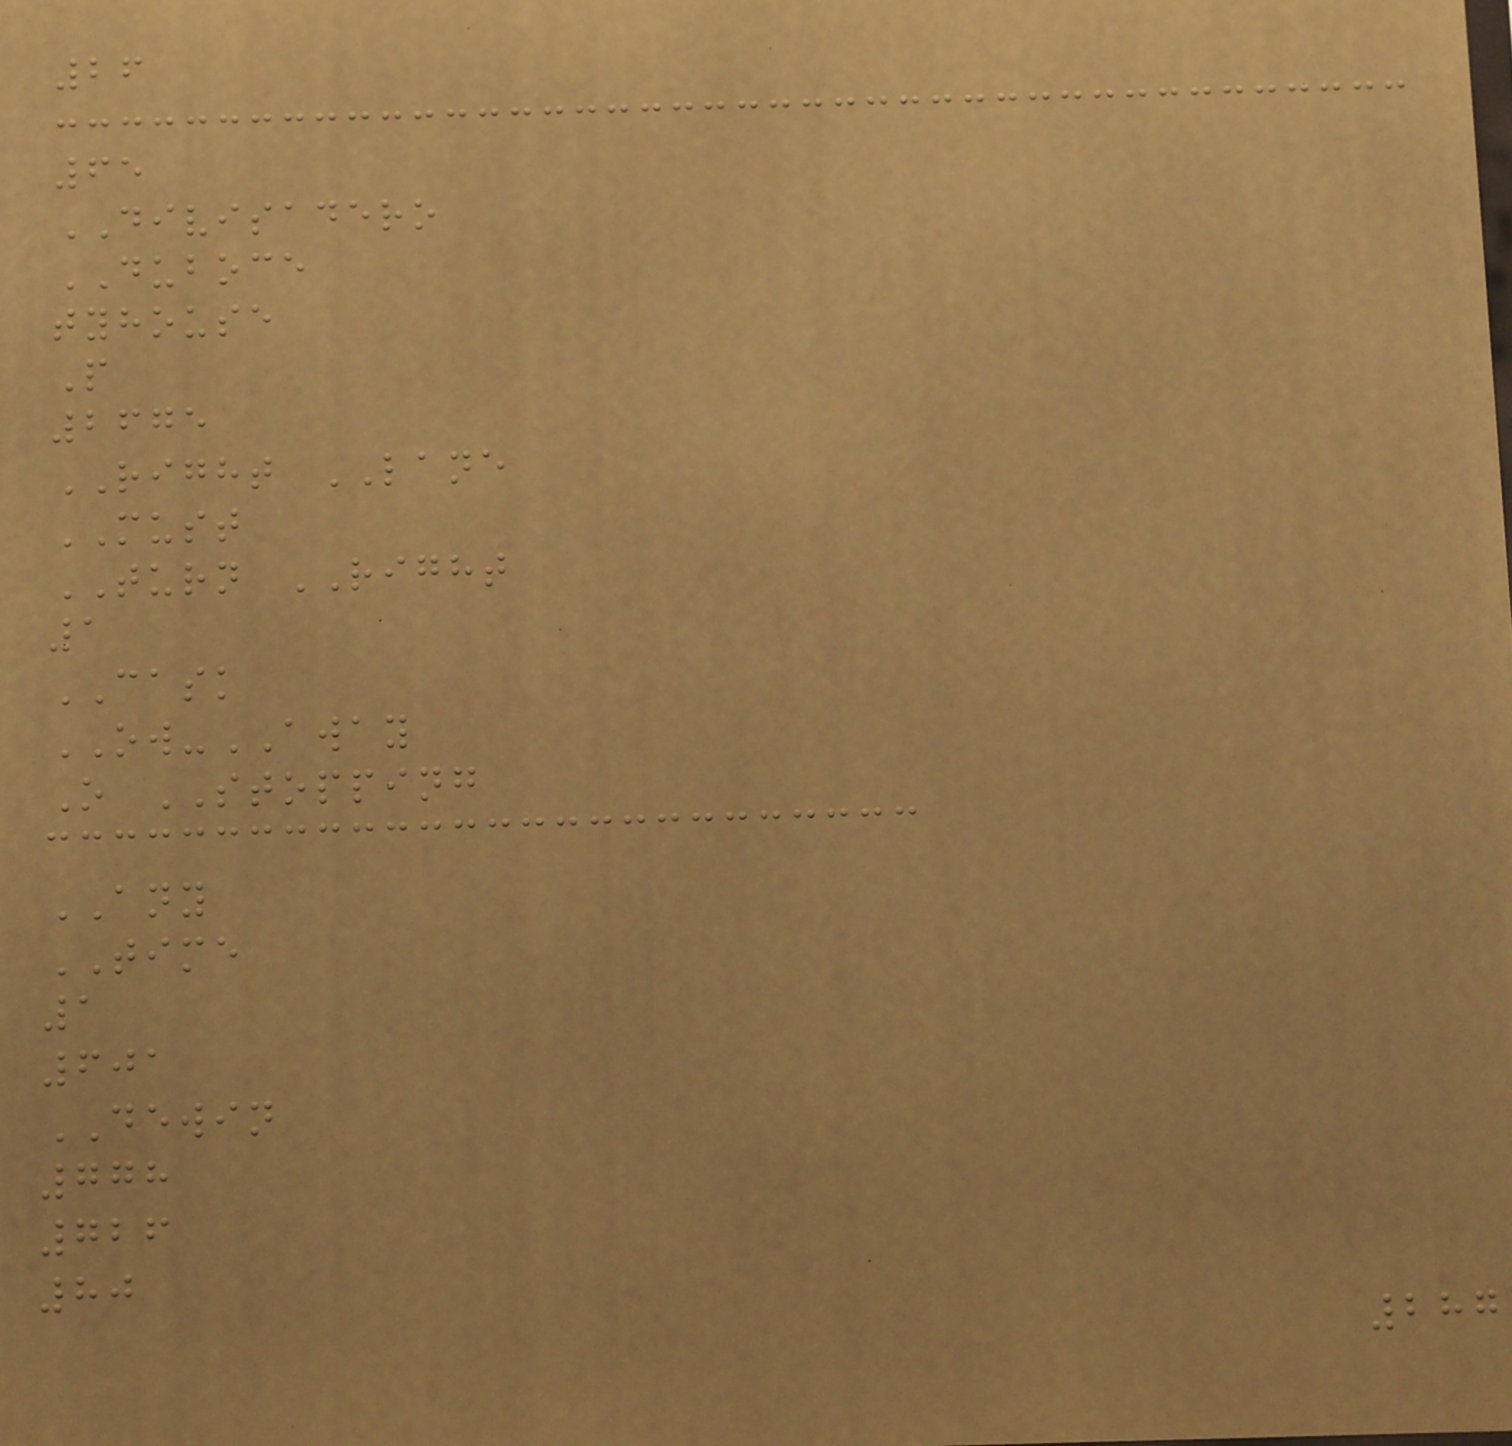26
65
DIVISADERO
DUBOCE
tyhouse
P
2675
RIGHT LANE
MUST
TURN RIGHT
1
CASK
OW-AWAY
O STOPPING
ANY
TIME
1
601
DEWIN
778
726
80
287
